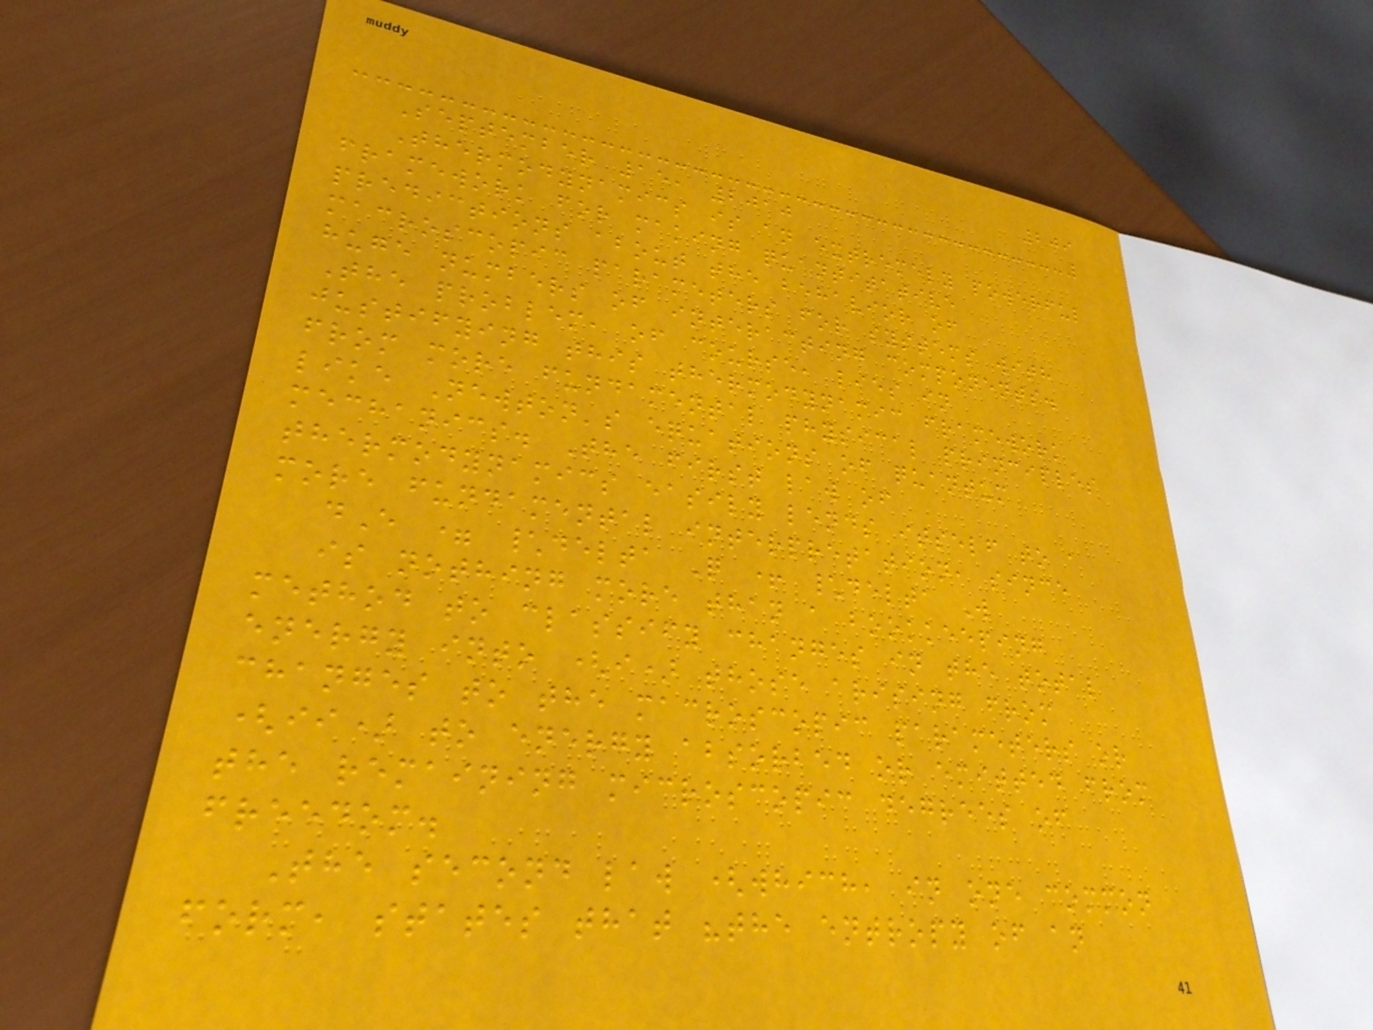209
September 15, 2010
Thermodynamics is an extremely powerful
framework for making quantitative
predictions about the behavior of
macroscopic parameters for systems with
huge numbers of interacting components.
The problem, of course, lies in
justifying this thermodynamic framework
from more fundamental physical principles
like Newton's equations of quantum
mechanics. The first law of
thermodynamics easily lends itself to a
more fundamental interpretation, since
dE = \delta Q + \delta W
is nothing more than a bookkeeping
method to classify changes in the total
energy into (i) those arising from
changes to the macroscopic parameters or
(ii) to energy absorbed or emitted from
the remaining microscopic degrees of
freedom.
The second law (which, in one common
form, states that "the entropy of an
